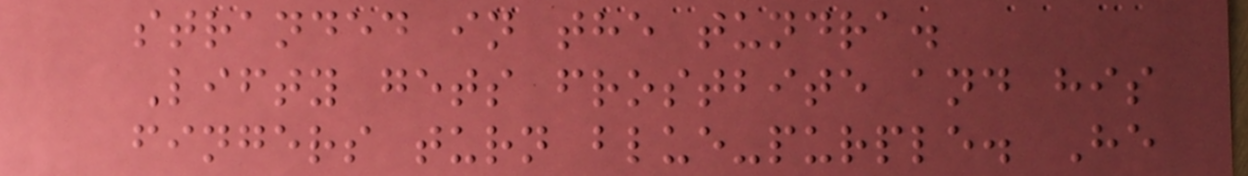stranded in the tundra.
Lifty gets frostbite and his
fingers turn blue-purple. He
